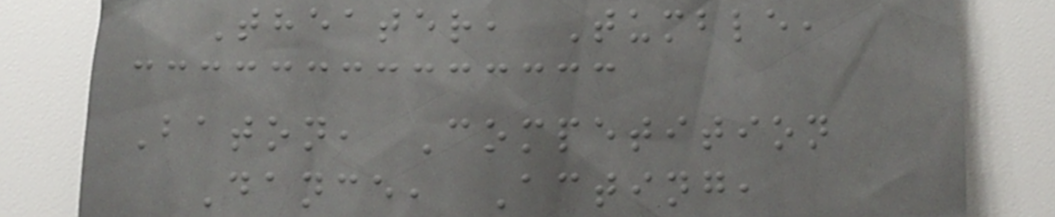Theater, Tumble,
Baton, Competition
Dance, Acting,
